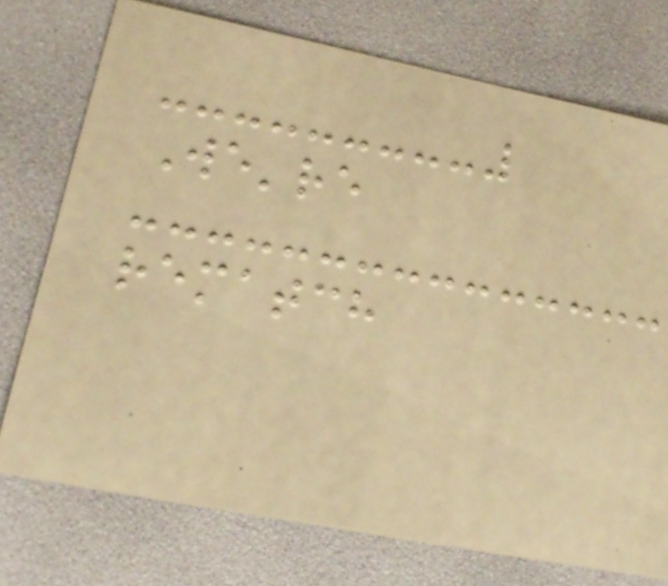We're
rematch
